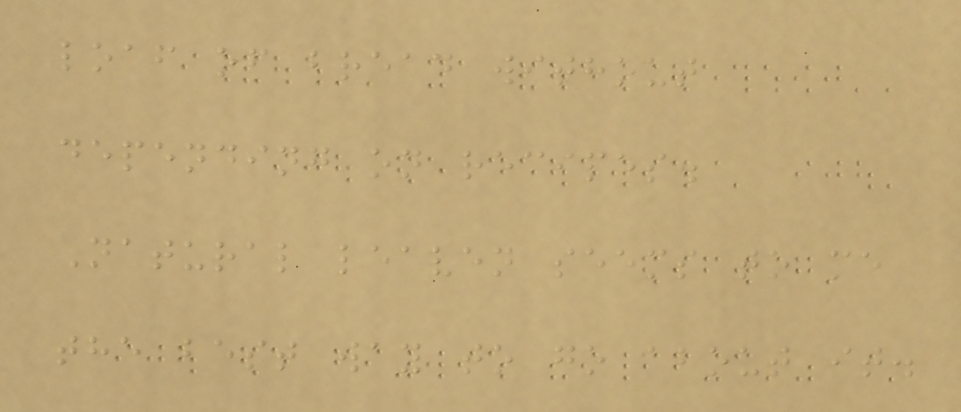loaf of bread without
depending on recipes.
Natural leaven seems to me
the best way to go about it.
